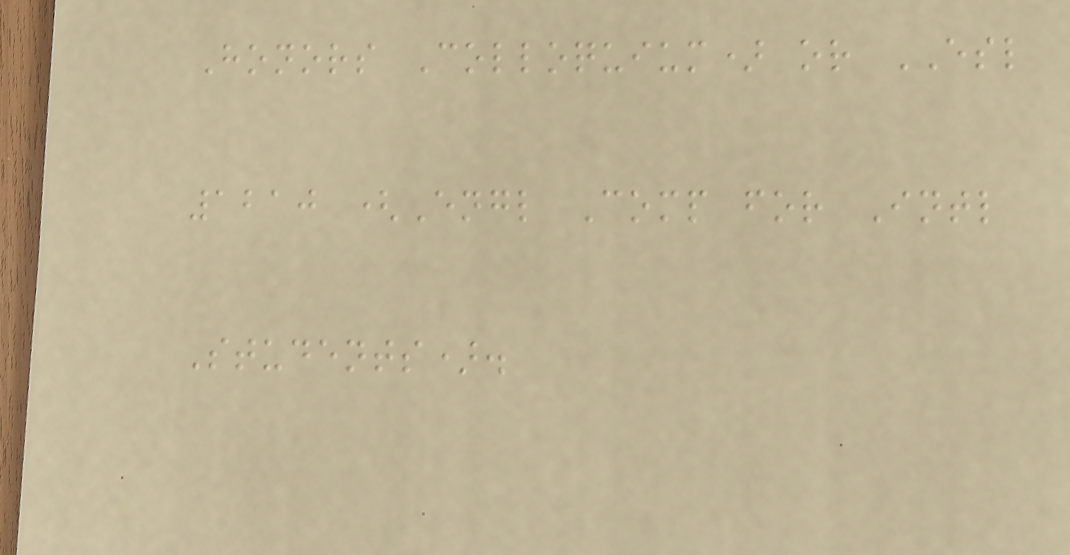Honors Colloquium) or ESL
1210 (Engl Comp for Intl
Students).
